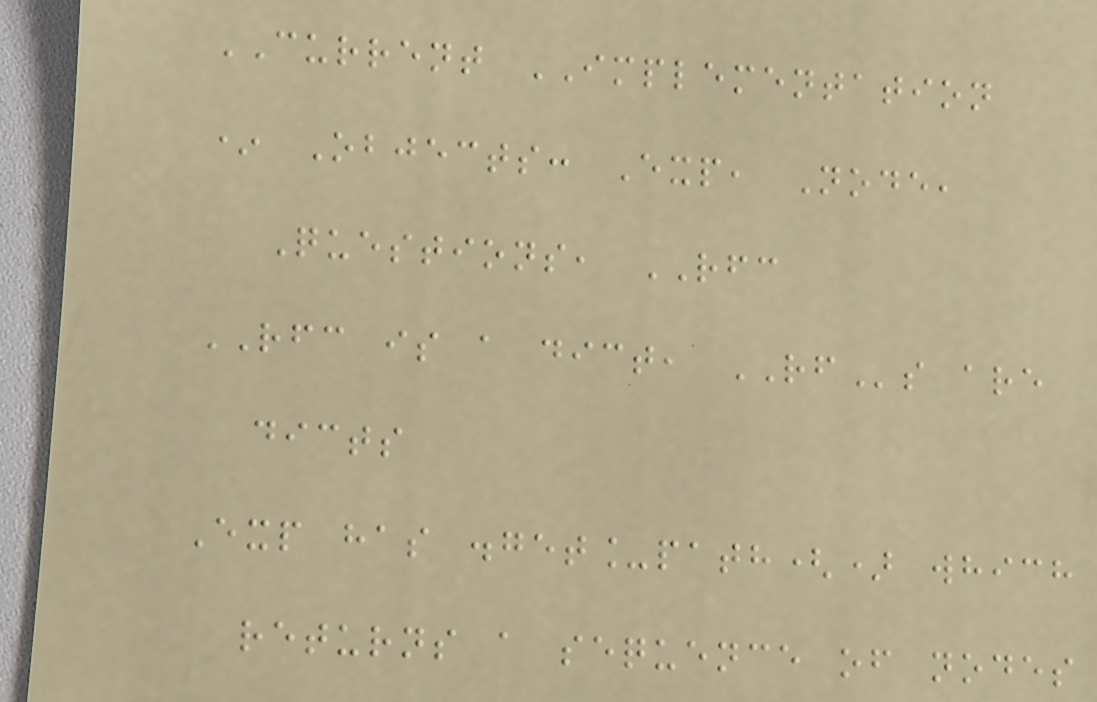CURRENT IMPLEMENTATION
* Objects: Exp, Node,
Questions, RFC
RFC is a dict, RFs are
dicts
Exp has .get_path() which
returns a sequence of nodes
